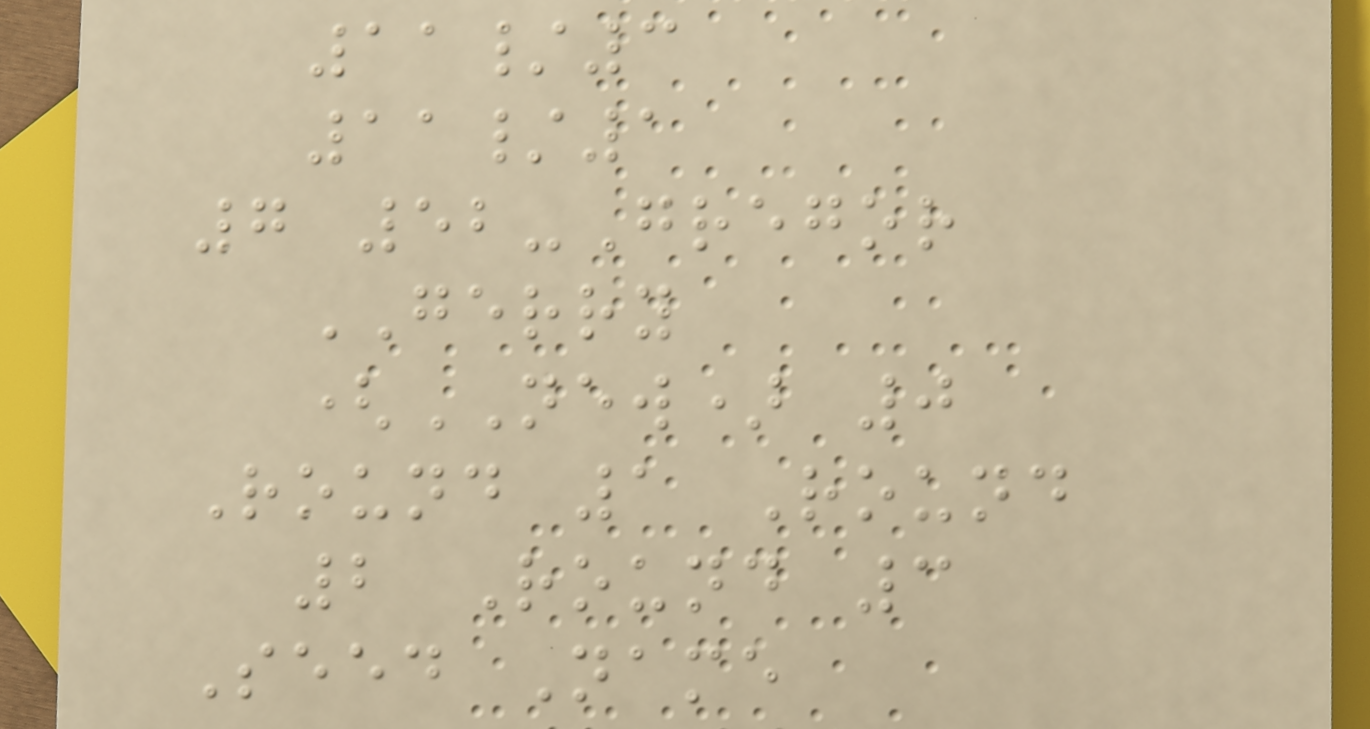11/3
11/1
7 52-Gregor
GERRY
(NEW) 0
Round 1 Round
2 Round 3
Seed Name
